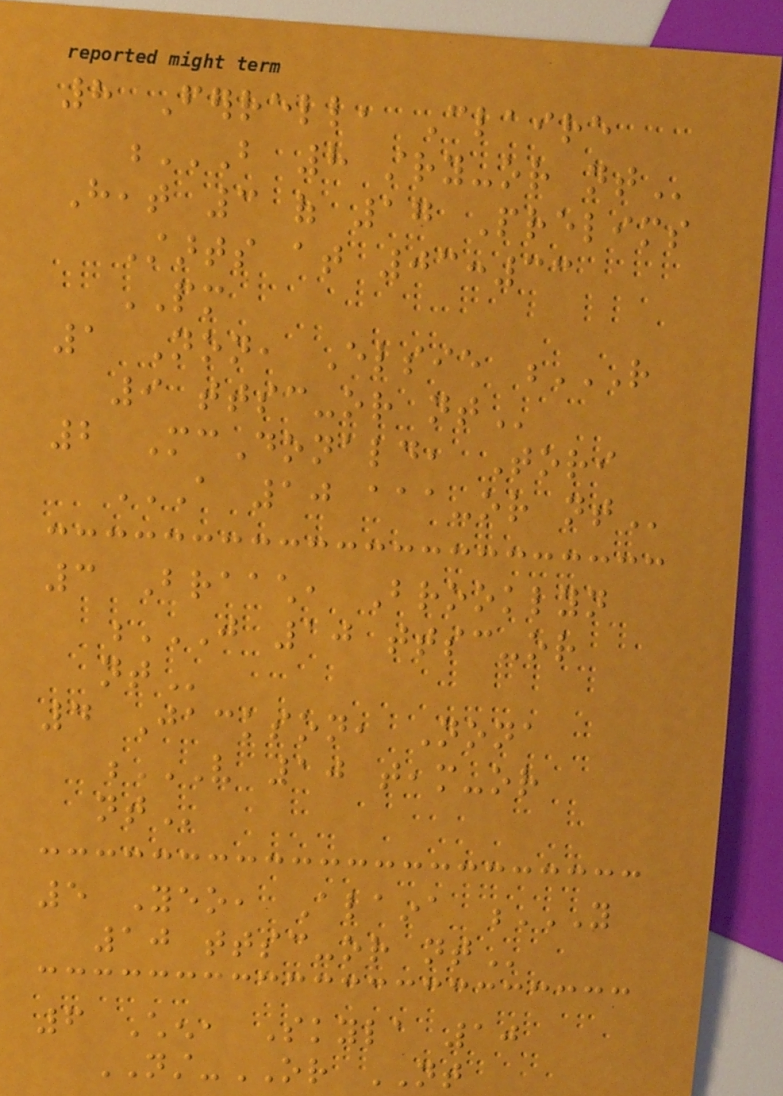8 Ferrell, Claire
B 8 STRY-OR NT
Heat 3 of 17 Prelims
Starts at 03:33
PM
1 Non, Elsie R
9 TTSC-OR NT
2 McDonald, Tori
A 10 AAA-OR NT
3 Braach, Brooklyn
J 10 TTSC-OR
NT
4 Jackson, Nona
V 10 TEAM-OR
NT
5 Yeo, Alaina Y
10 TTSC-OR NT
6 Chen, Skyla 10
NST-OR NT
